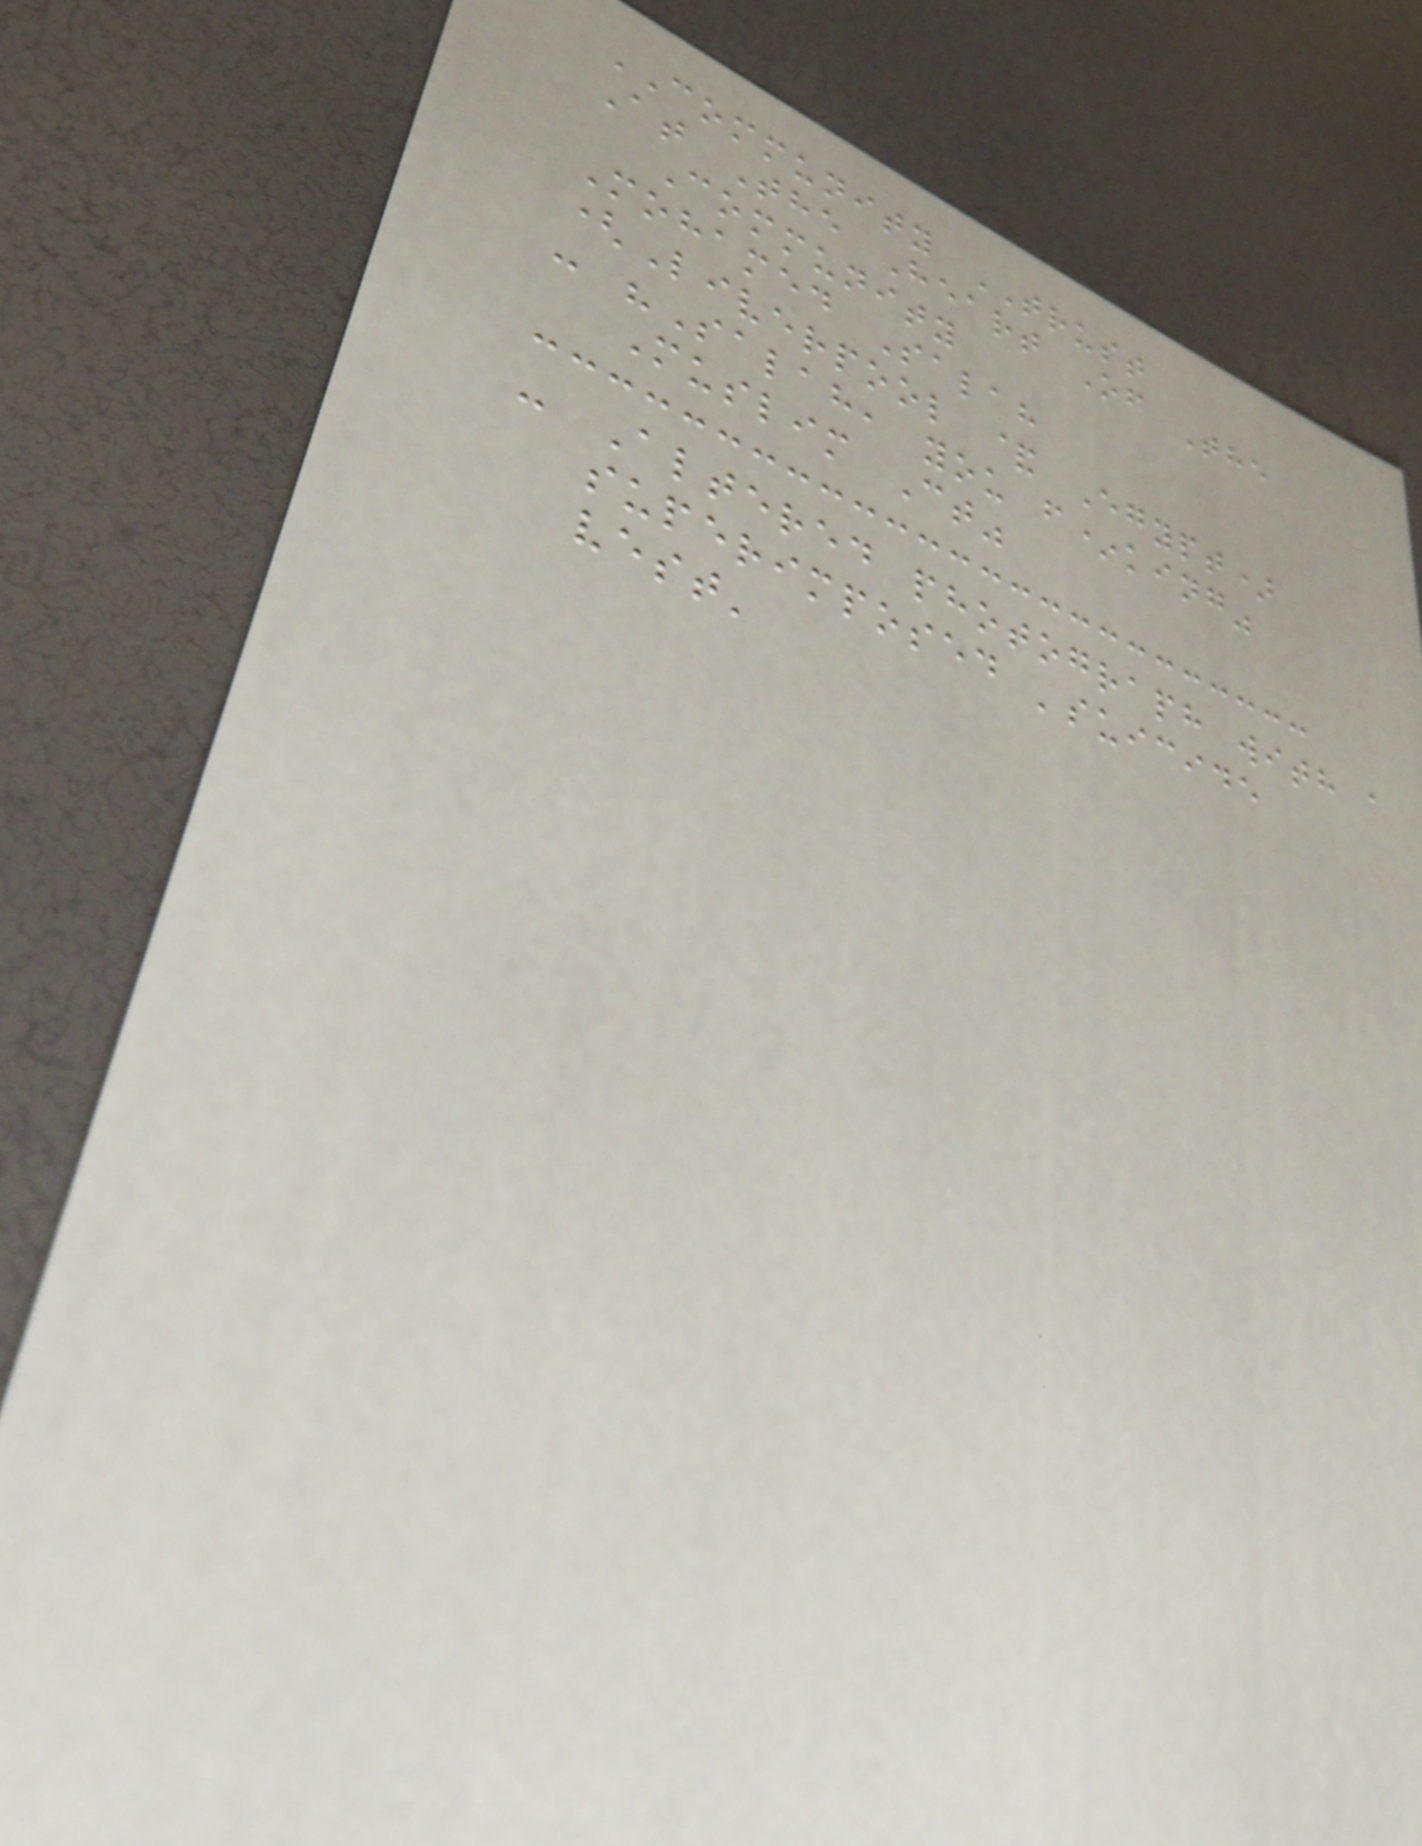COMMUNITY TRUST
At The Heart Of The
Community
Mohamed Salah
(Liverpool & Egypt)
- "Salah, you f*king"
Muslim Ct"
- Altered photograph with a
superimposed 'suicide
vest'
